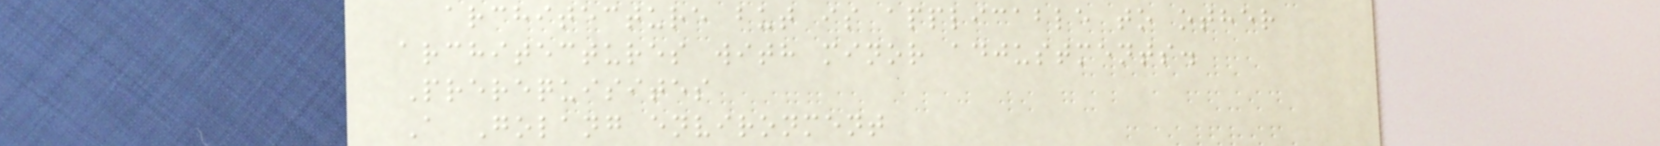architecture but is applicable to other
architectures with minor adjustments.
Prerequisites
A Golang environment
